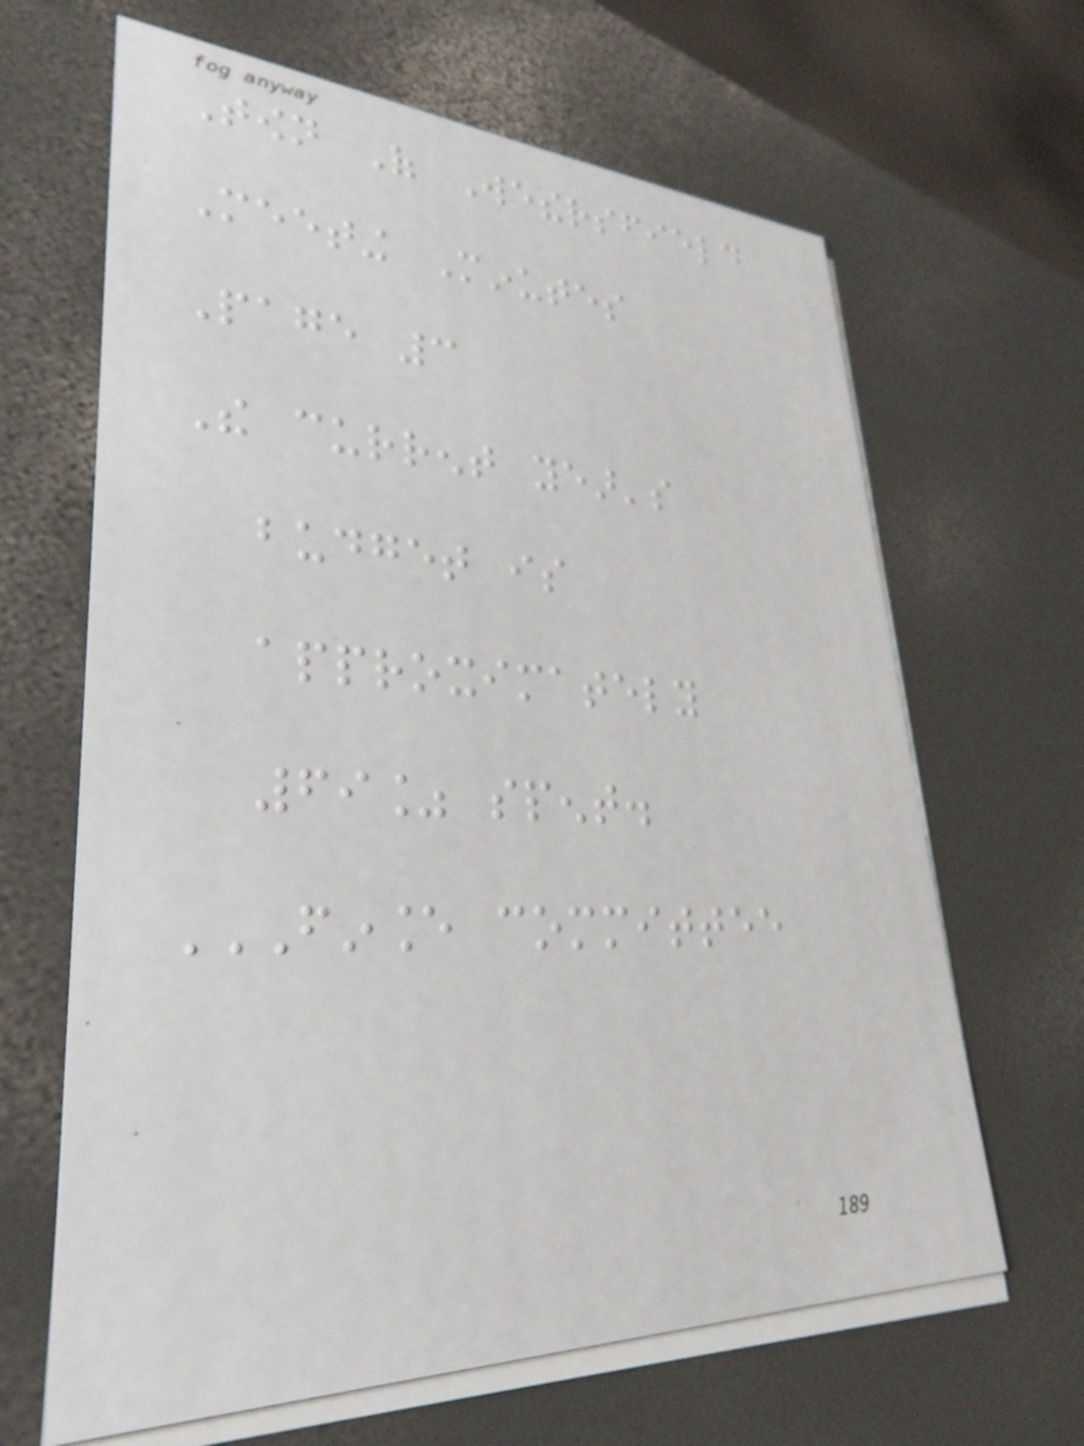Town Of Wethersfield
Meeting Minutes
Page 3
The current year's
budget is
approximately
69% spent.
FINANCE COMMITTEE
